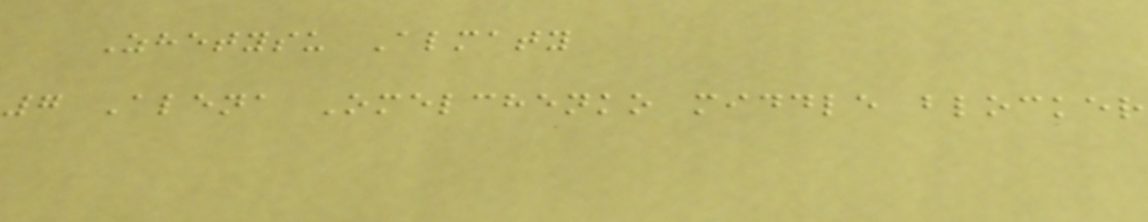Zhetysu Almaty
7 Alena Omelchenko middle blocker
